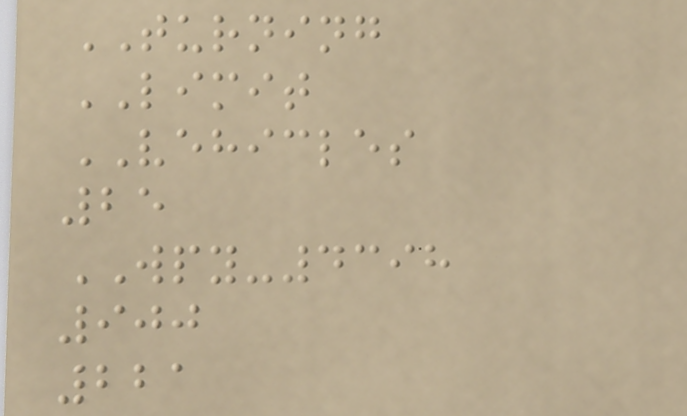TURNING
LIMIT
VEHICLES
25
WPY-4398
900
221
